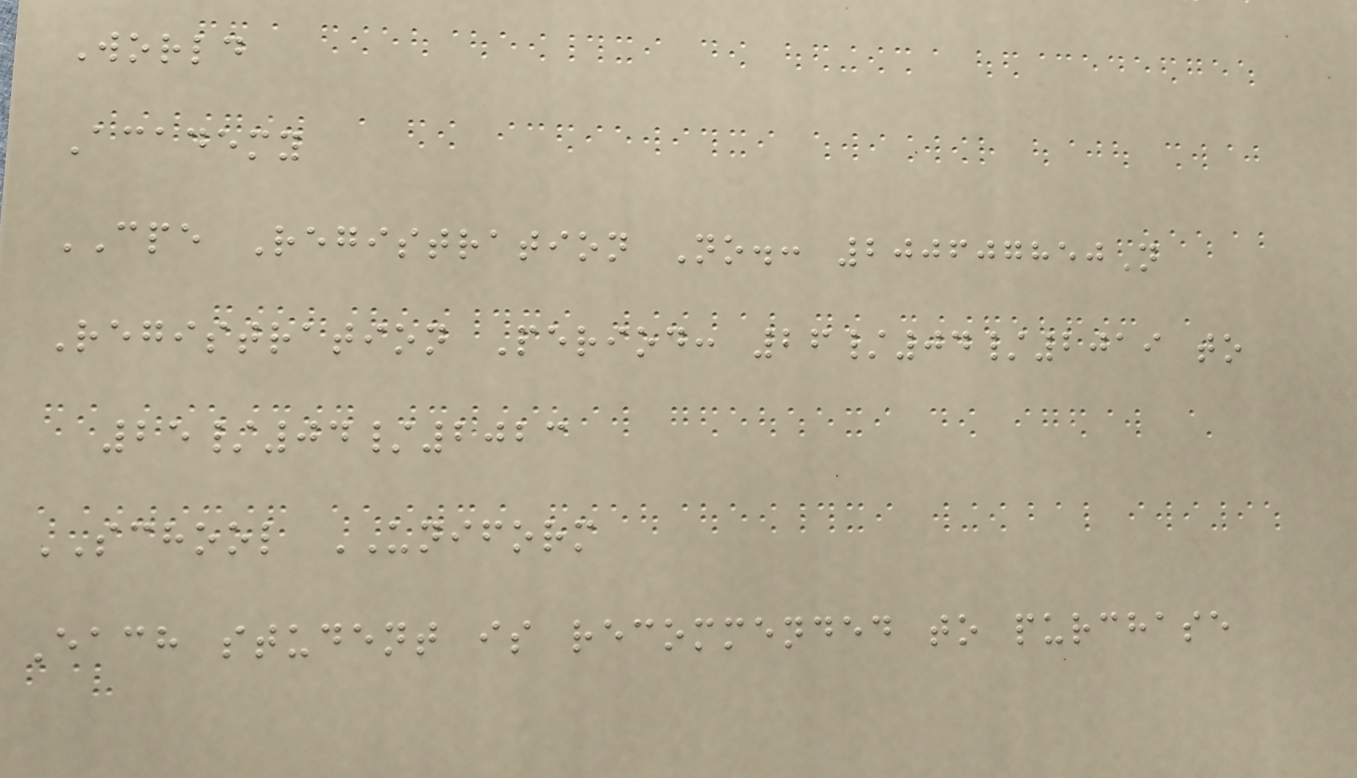World
Academy
CPE Registration No.: 200607850N
Registration Period: 26/04/2019 to
25/04/2023
SCHOOL UNIFORM
Each student is recommended to purchase
